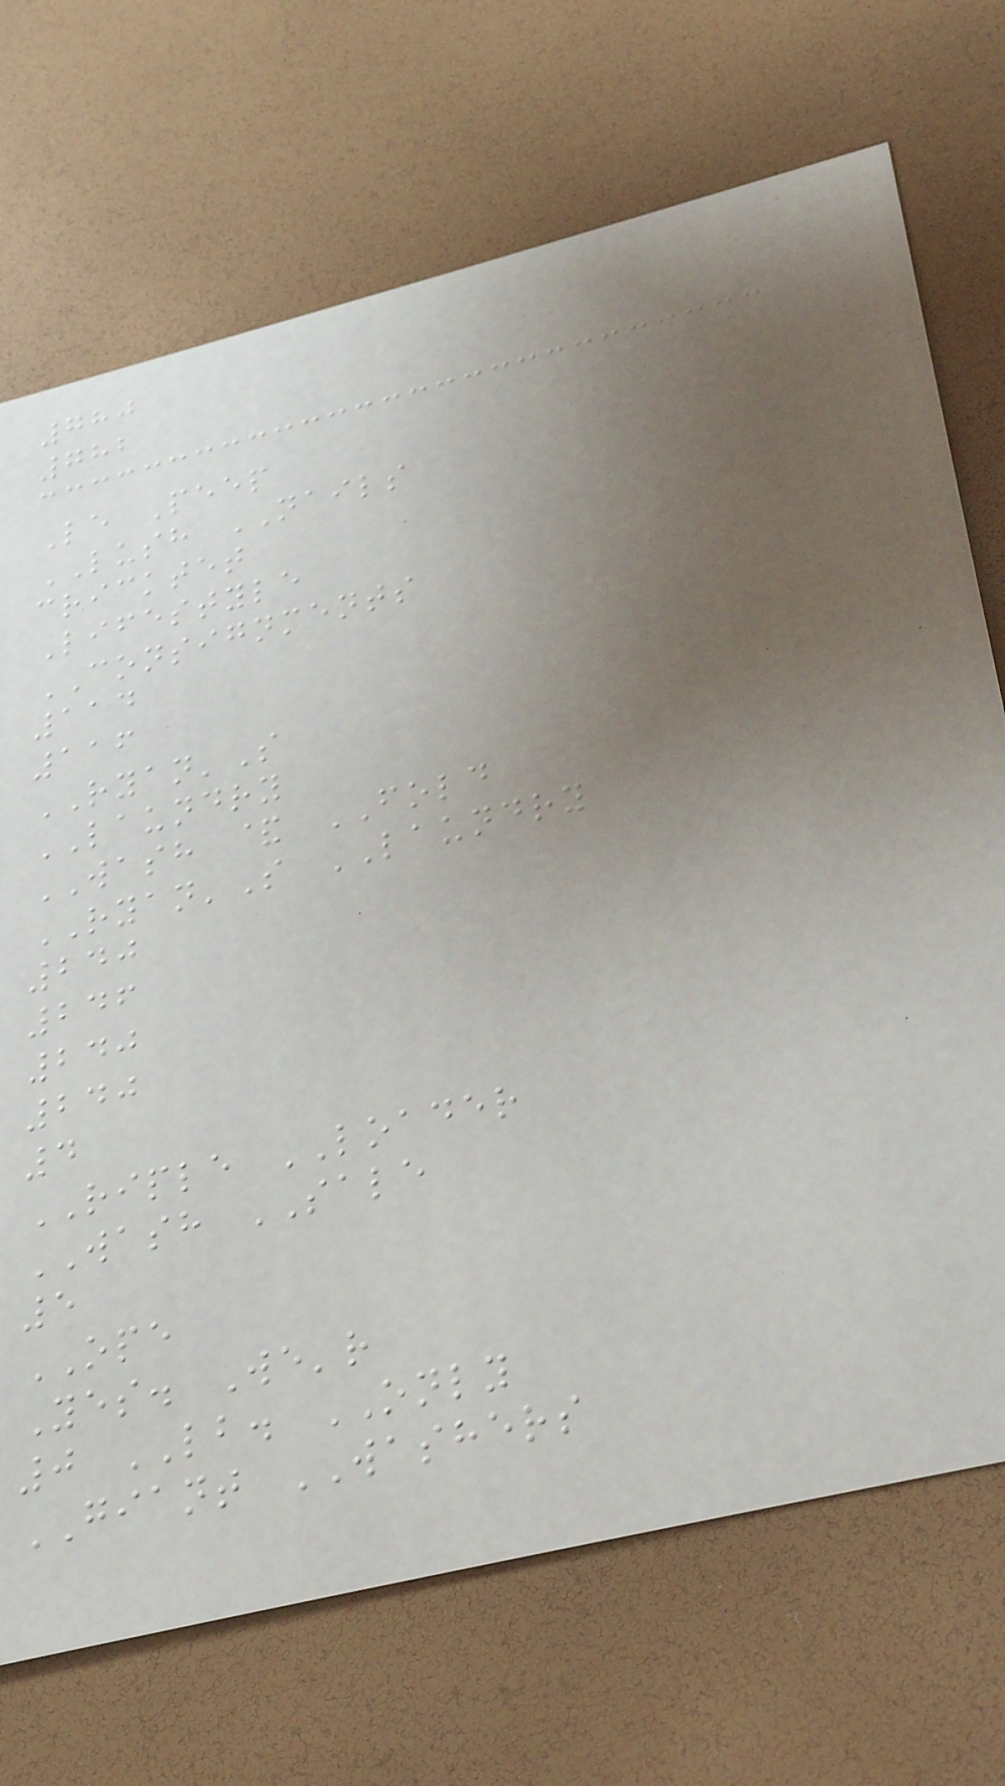780
782
Le Peep
LUSH NAILS
cricktet
Lifestyle
CONSIGNMENTS
114
116
RYAN'S
LAUNDRY
WASH & FOLD
RYAN'S LAUNDRY
240
246
240
240
4
RIPLE LOADER
WASH SALE
5
OPE
Yes. We'r
0 LB. ONLY
GIANT WASHERS
